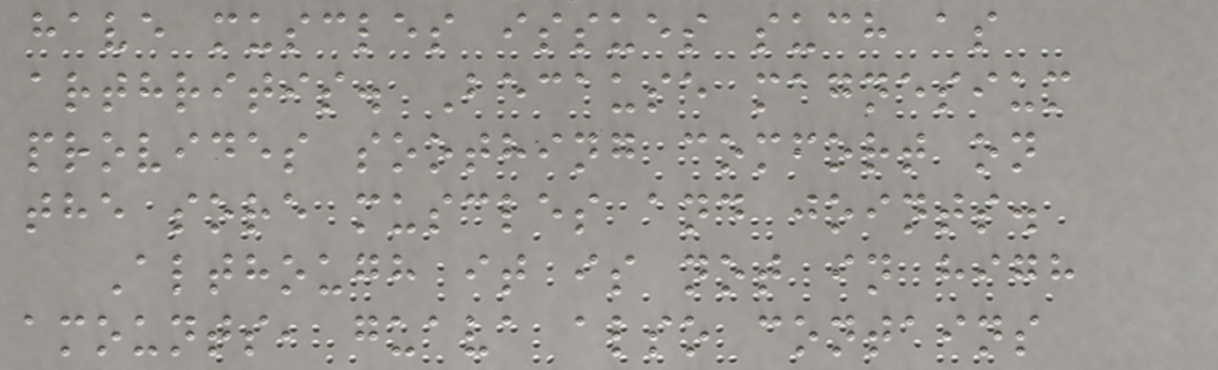have muscles issues such as
arthritis. Because magnesium
provides soothing comfort on
the sore muscles and joints.
Although it is not in high
amounts, guava also contains
